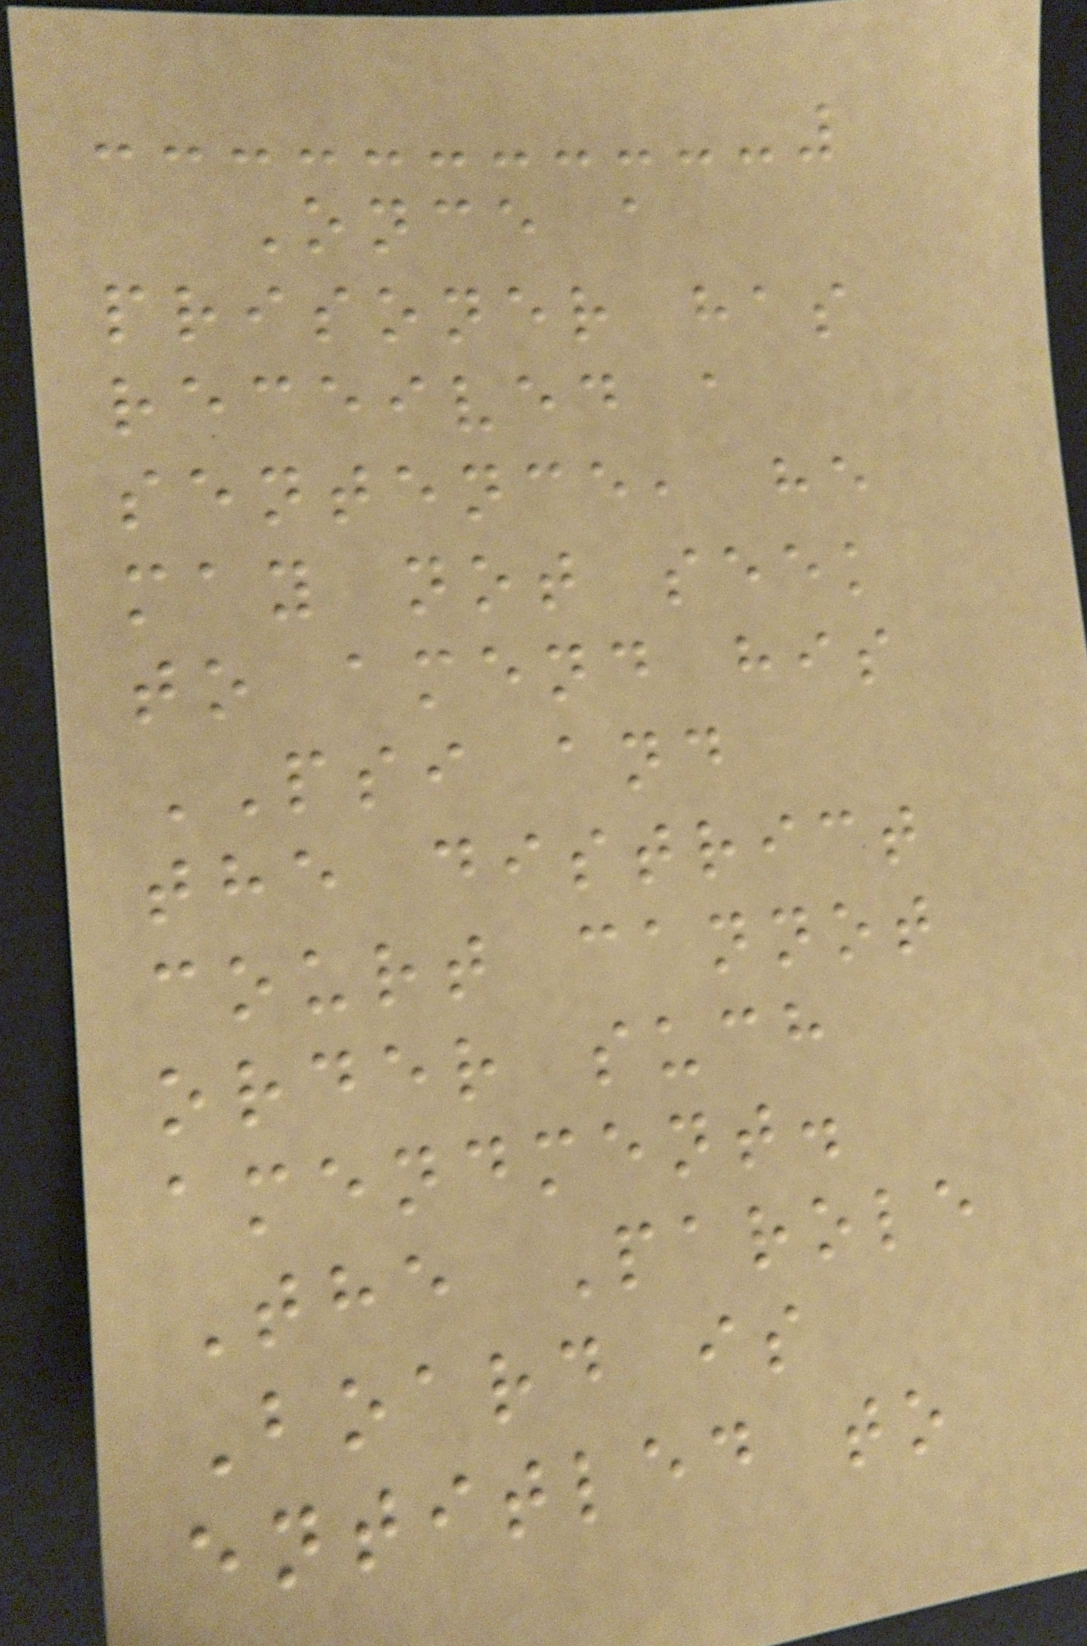Once a
prisoner has
received a
sentence, he
may not seek
to amend his
PSI and
the district
court cannot
order such
amendment.
The Parole
Board is
entitled to
